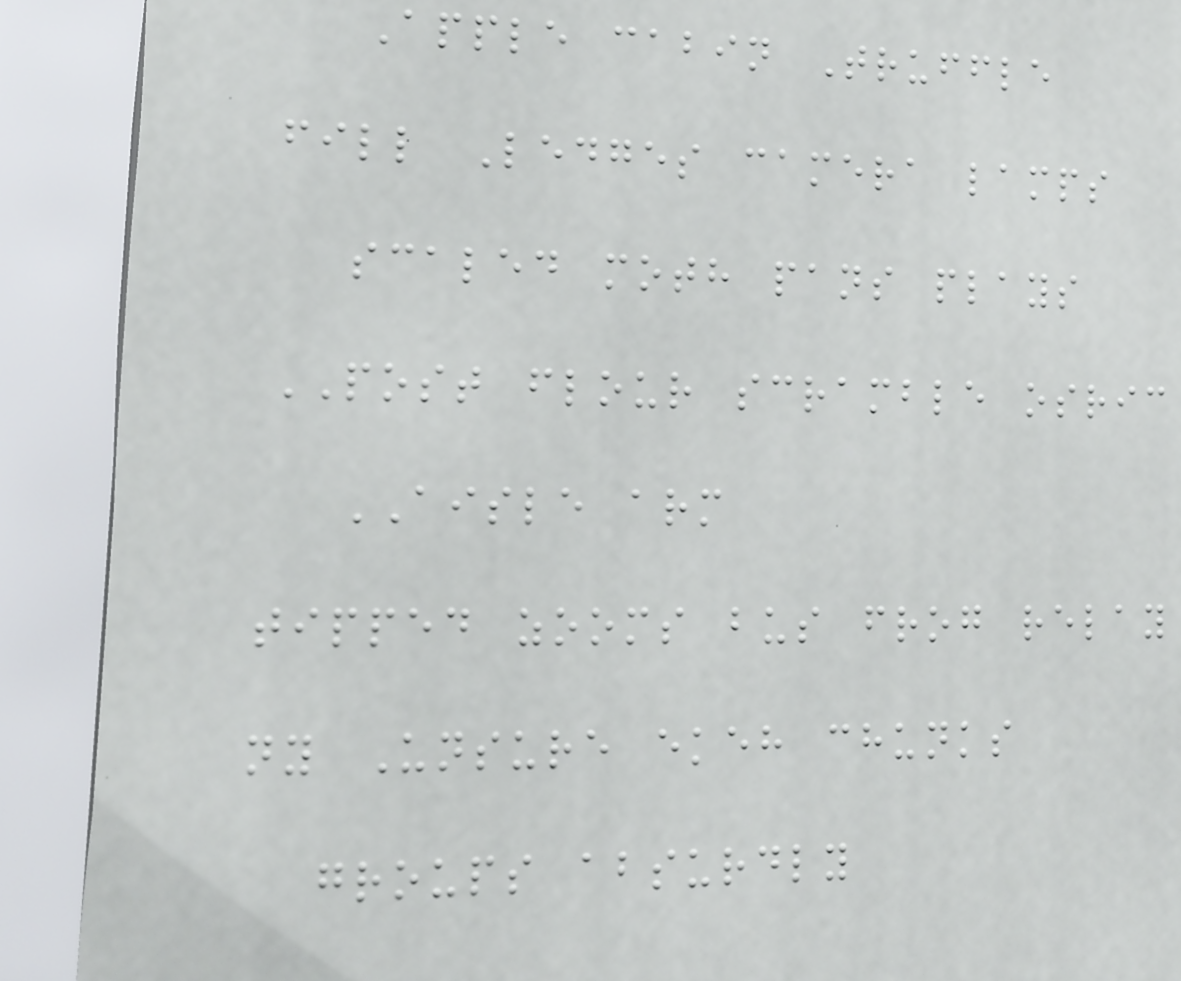Apple cabin Truffle
fill Ledges camera lamps
scaled moth pans plays
POST flour scramble osric
AISLE arm
tipped zooms bus frog relay
ny Unsure ekeh chunks
groups absurdly
